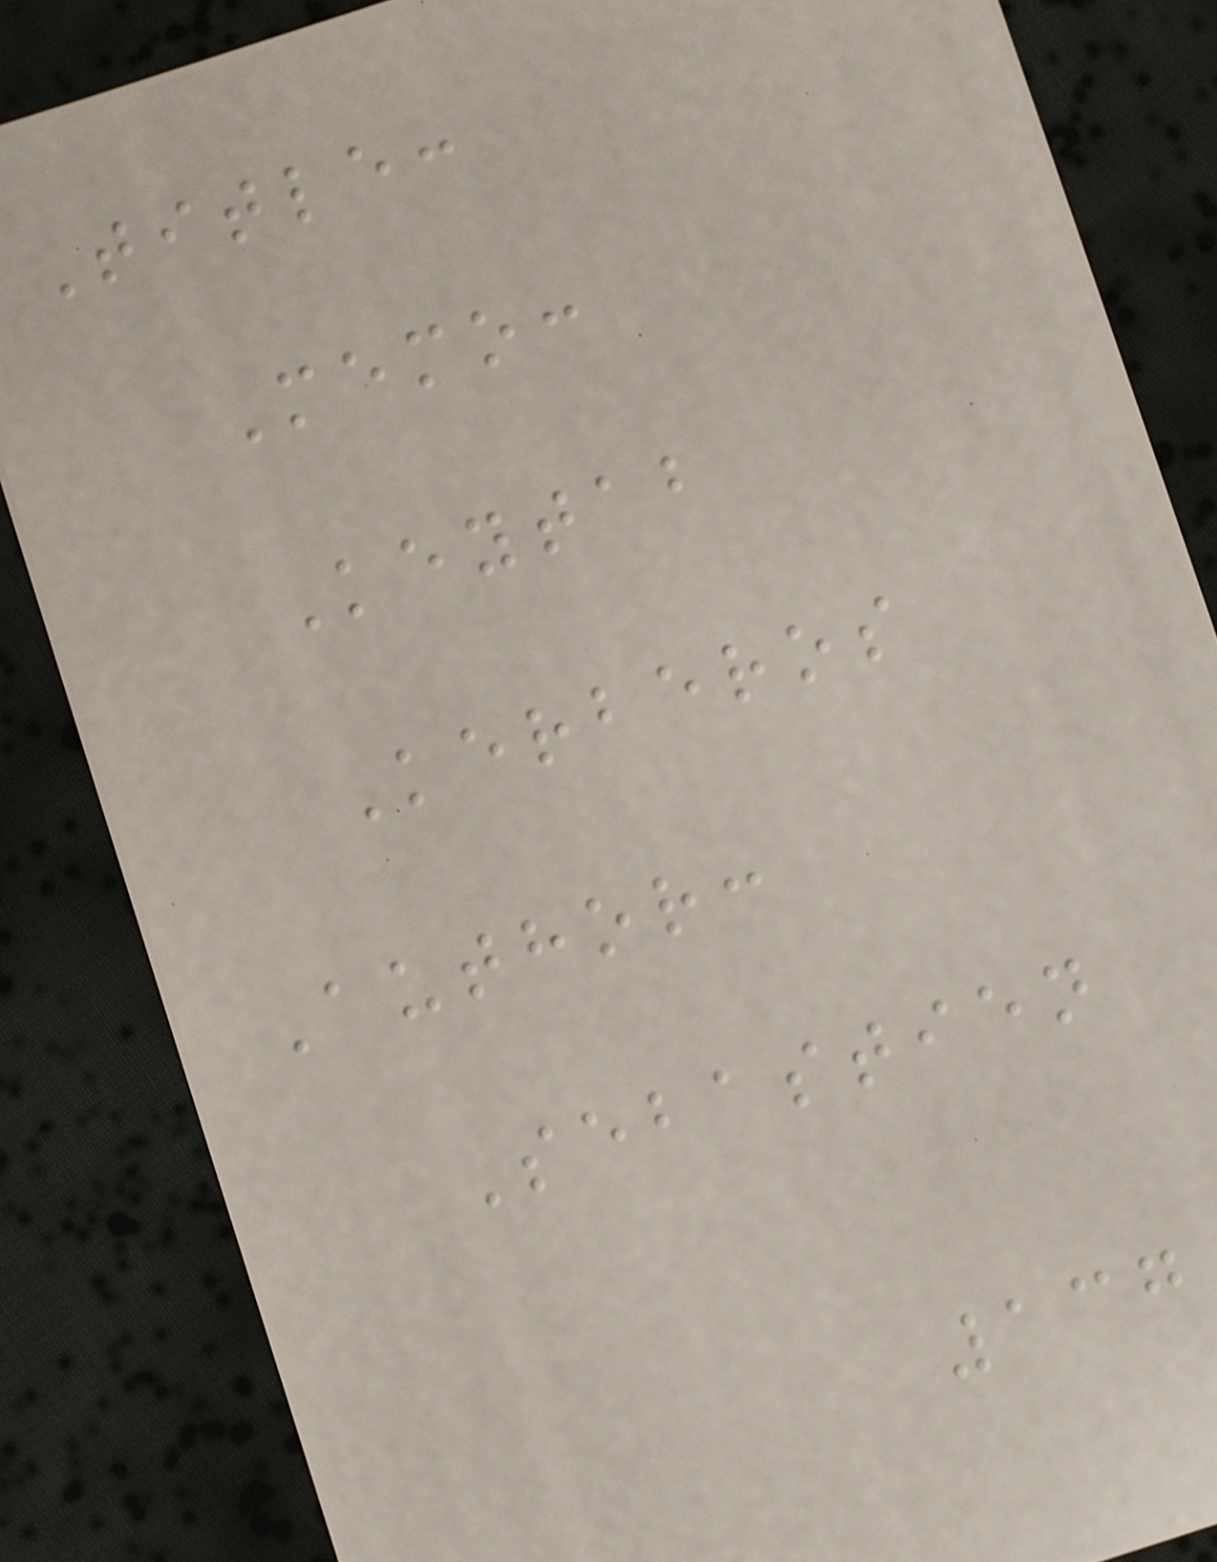Title:
Memo:
Keytab
Kerberos
Author:
Sebastien
137
